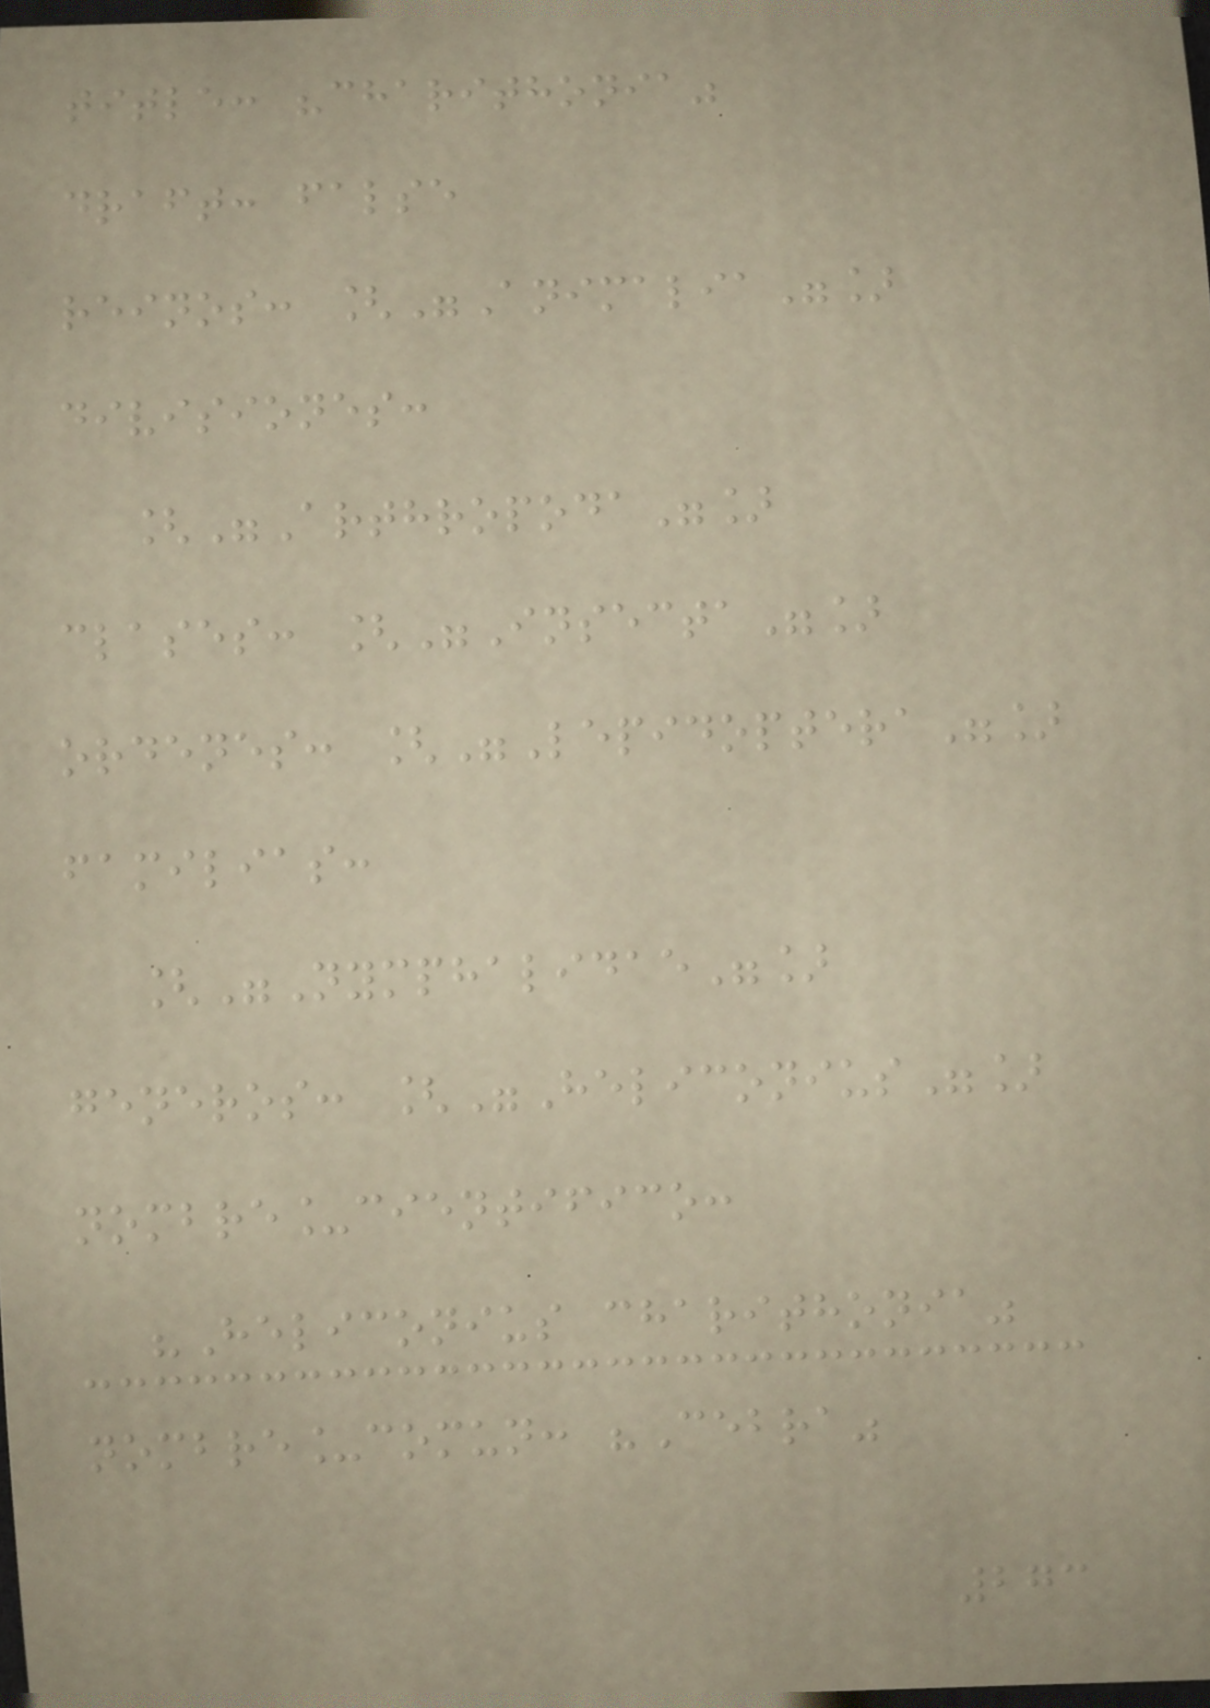title: "charithonia"
draft: false
reinos: ["Animalia"]
divisiones:
["Arthropoda"]
clases: ["Insecta"]
ordenes: ["Lepidoptera"]
familias:
["Nymphalidae"]
generos: ["Heliconius"]
nombre_cientifico:
"Heliconius charithonia"
nombre_comun: "Cebra"
273
